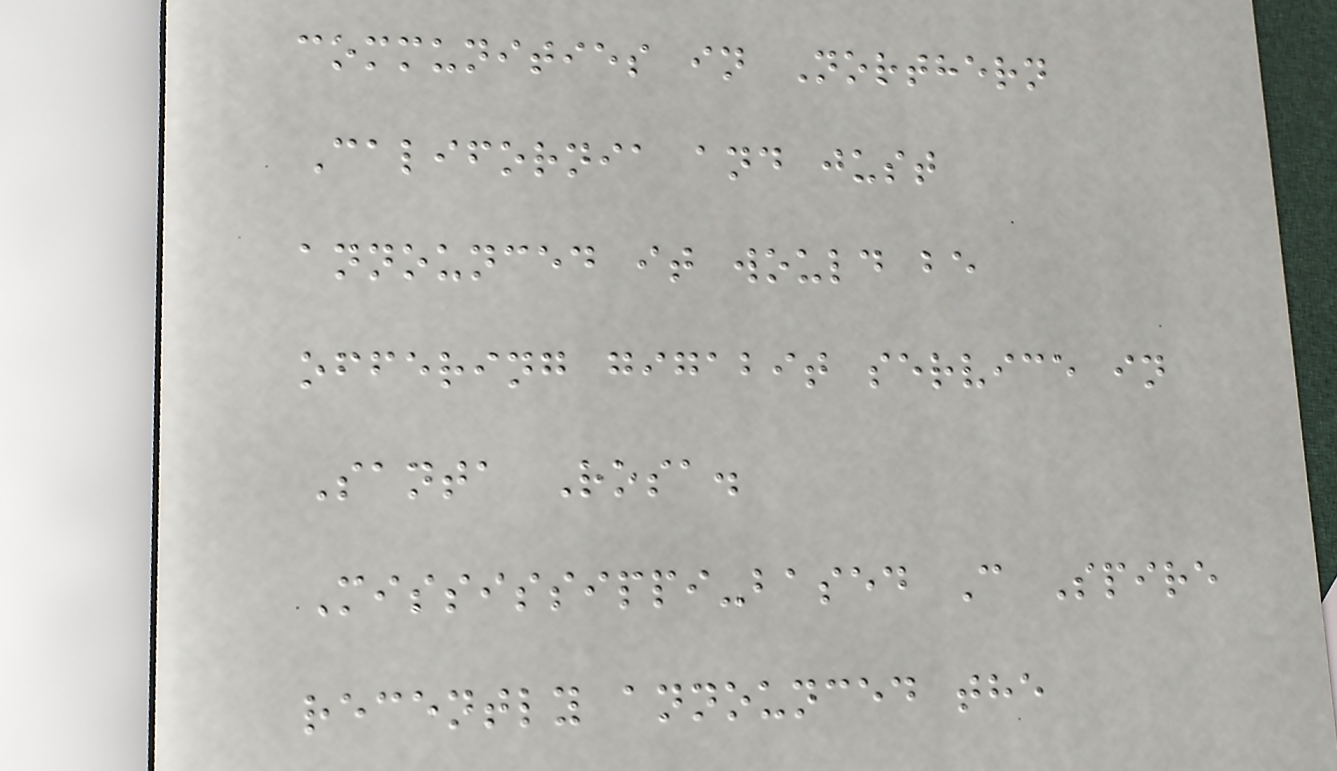communities in Northern
California and just
announced it would be
offering gigabit service in
Santa Rosa.
Mississippi-based C Spire
recently announced the
